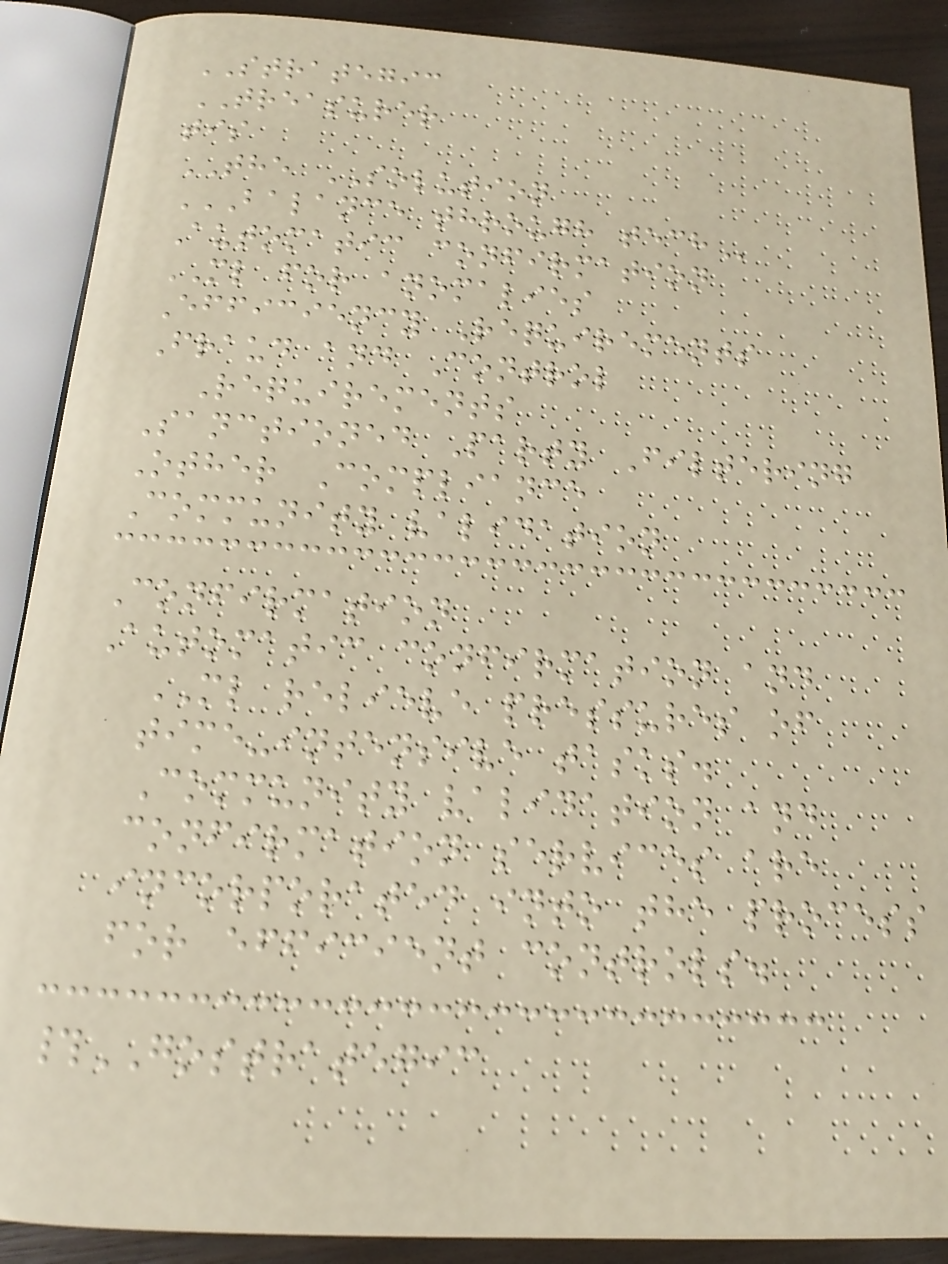STRATEGIC
TREASURER
tis
THE SOLUTION
BALANCE THROUGH TECH
Automatic confirmation
ML for anomalies
Efficiency Requirements
Fraud and Control
Requirements
Sanctioned Party Filtering
Other Compliance
Community validation
Confirmation
Automatic confirmation and
ML relieve pressures of
time-intensive tasks.
Community validation and
confirmation services are
incorporated into the process
for efficient controls.
#GOSTRATEGIC
